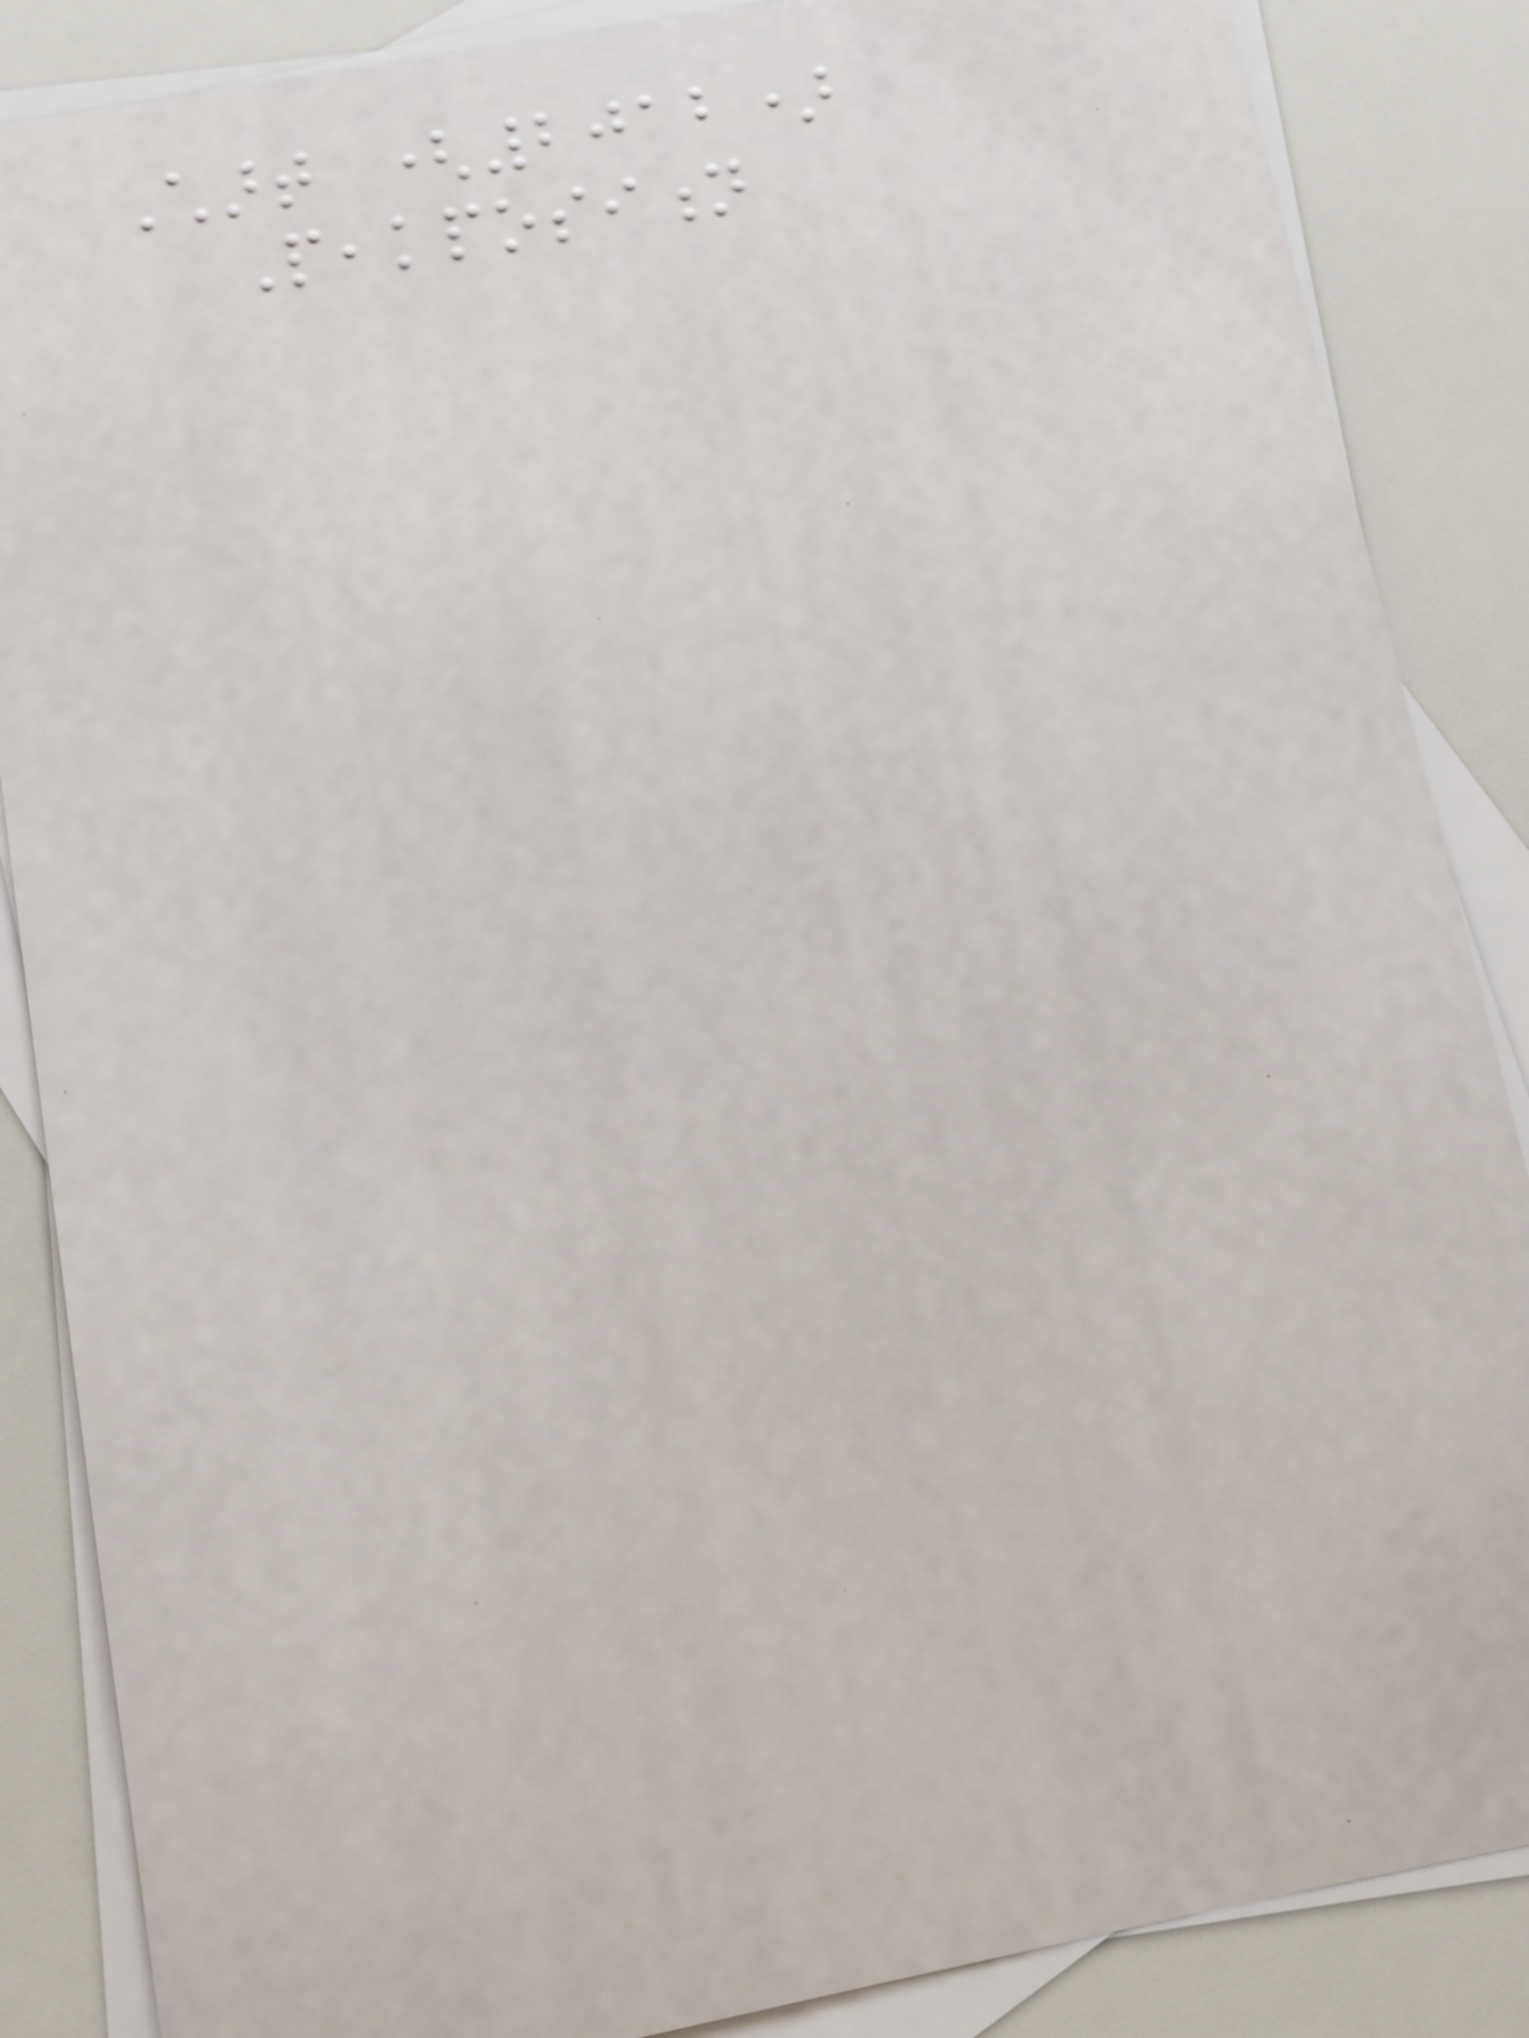Chart (2012)
Peakposition
